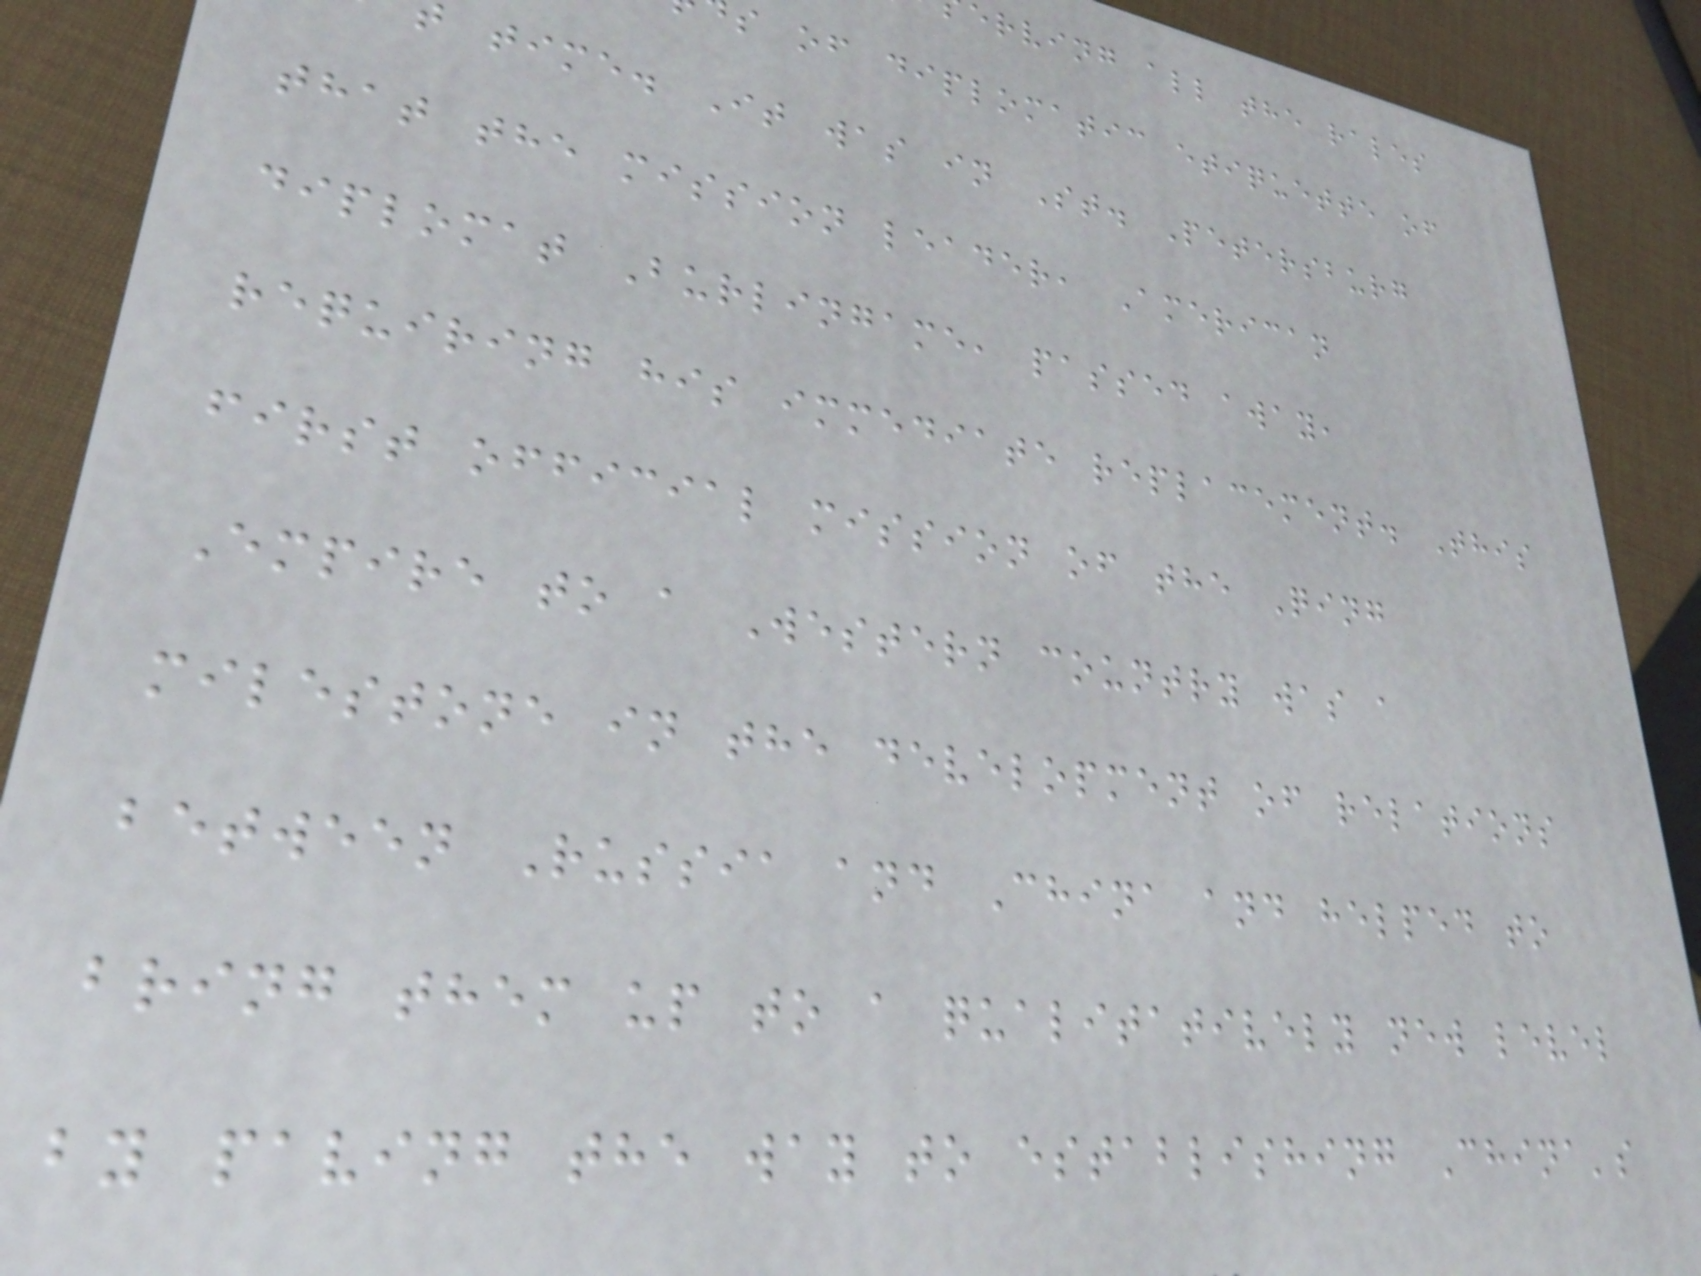erving all the rales
s of diplomatic etiquette of
time. It was in St. Petersburg
that the mission leader, American
diplomat Burlingame, passed away,
requiring his immediate replacement. This
first official mission of the Qing
Empire to a Western country was a
milestone in the development of relations
between Russia and China and helped to
bring them up to a qualitatively new level
by paving the way to establishing China's
